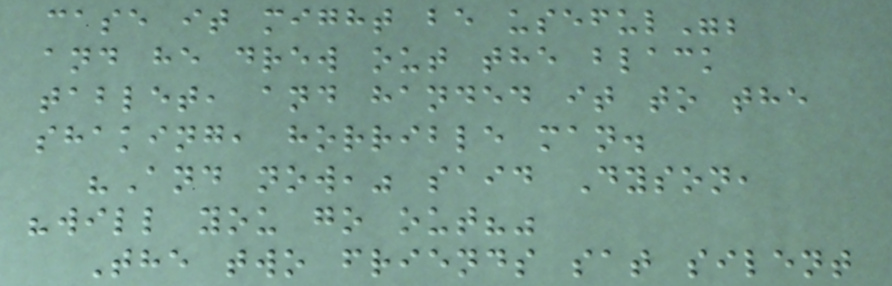case it might be useful";
and he drew out the black
tablet, and handed it to the
shaking, horrible man.
"And now," said Dyson,
"will you go out?"
The two friends sat silent
